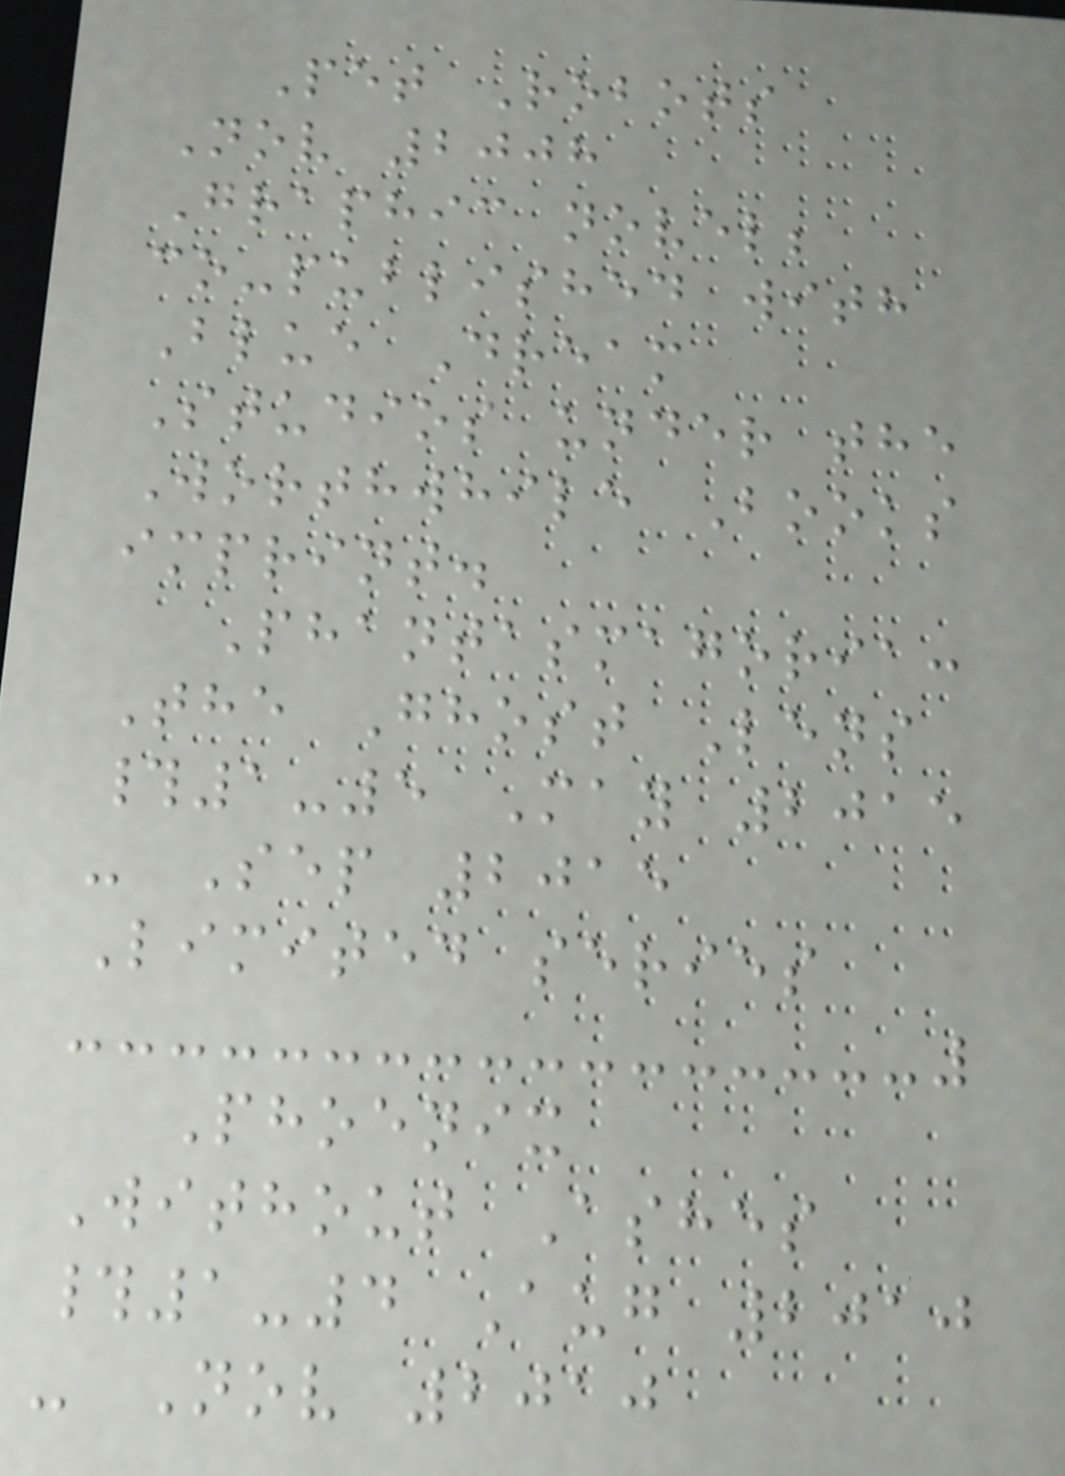Pet Robots
Nov 2008
Graphic novel;
co-published with
Blue Dream
Studios under the
Worthwhile Books
imprint.
Phantasmagoria:
The Ghost Lens
#1-5 May 2015
- Sep 2015
Limited series
Phoenix
Without Ashes
#1-4 Aug 2010
- Nov 2010
